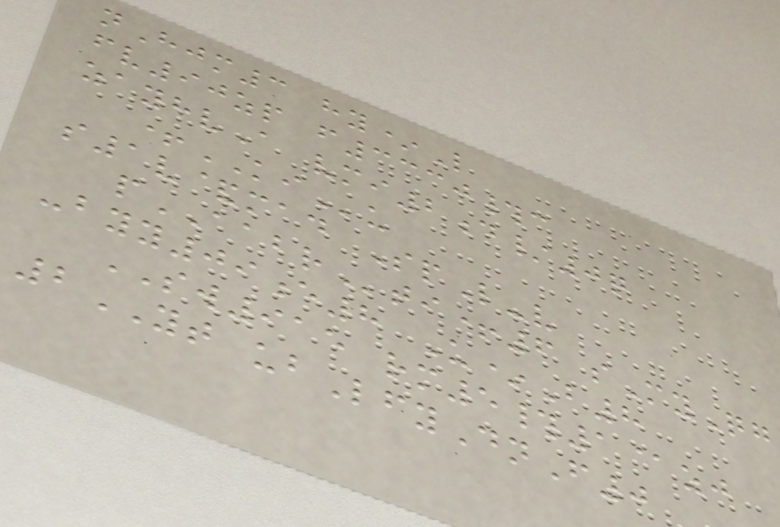nHjm3 hy*L
fv90zp f3330#c
zayhvA vmi2d/0q
+KIu
s1v&mad SpL-v
pAABRti+6 sMyQg
-byy09e8 U*B8
SW915 rm5#1@zj
2YT ubLfyDnF0
